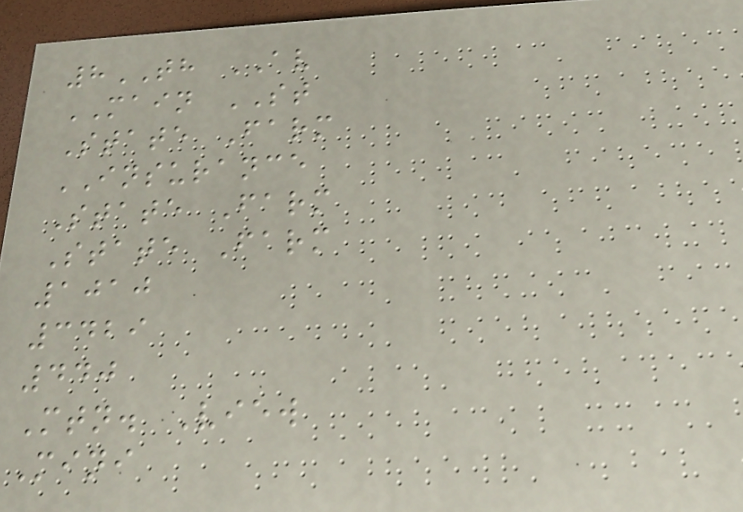8TH AV
MAIN ST
State Farm
INSURANCE
State Farm
State Farm
1010
3429
440
Mtn. View
Mini
